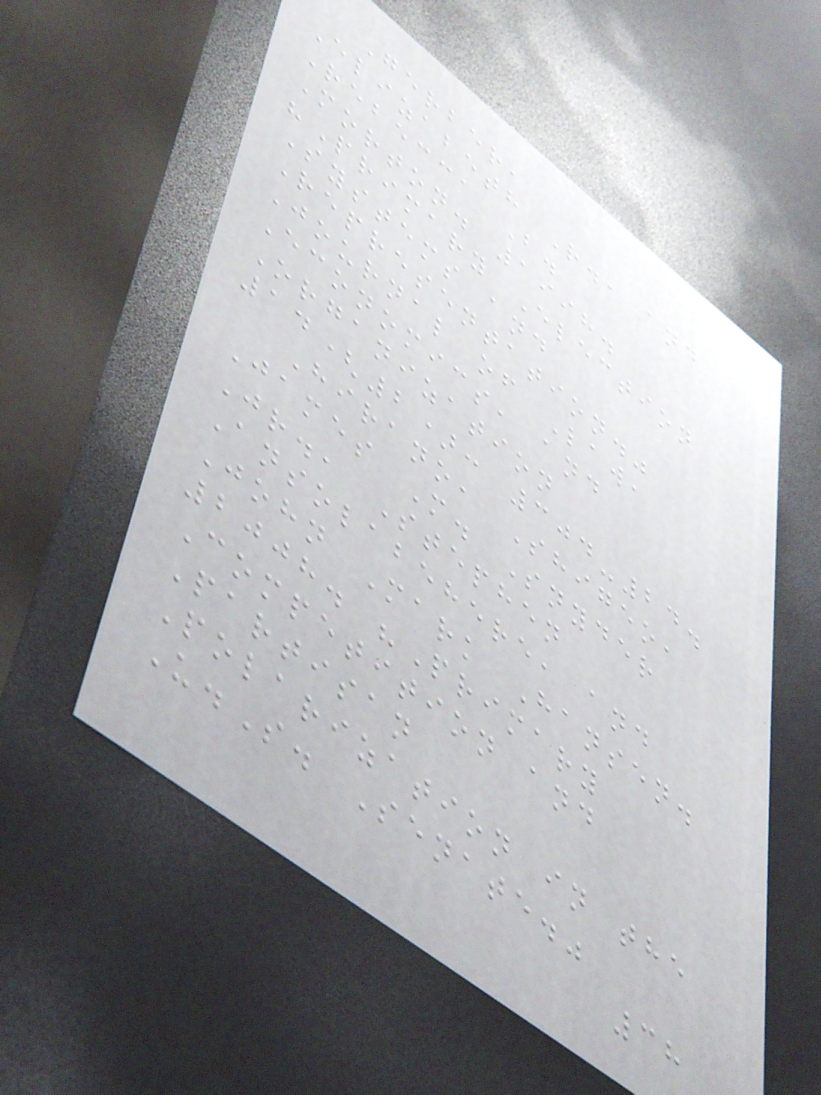Gerber,
Elizabeth R., and
Rebecca B.
Morton. 1998.
"Primary Election
Systems and
Representation."
Journal of Law,
Economics, and
Organization
14(2): 304-24.
Hirano, Shigeo,
James M. Snyder
Jr., Stephen
Ansolabehere, and
John Mark Hansen.
2008. "Primary
Competition and
Partisan
Polarization in the
U.S. Senate."
38
